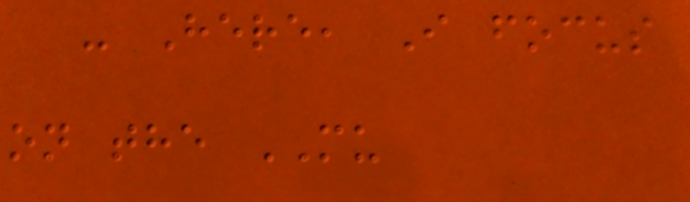- Here, I focus
on the MU
